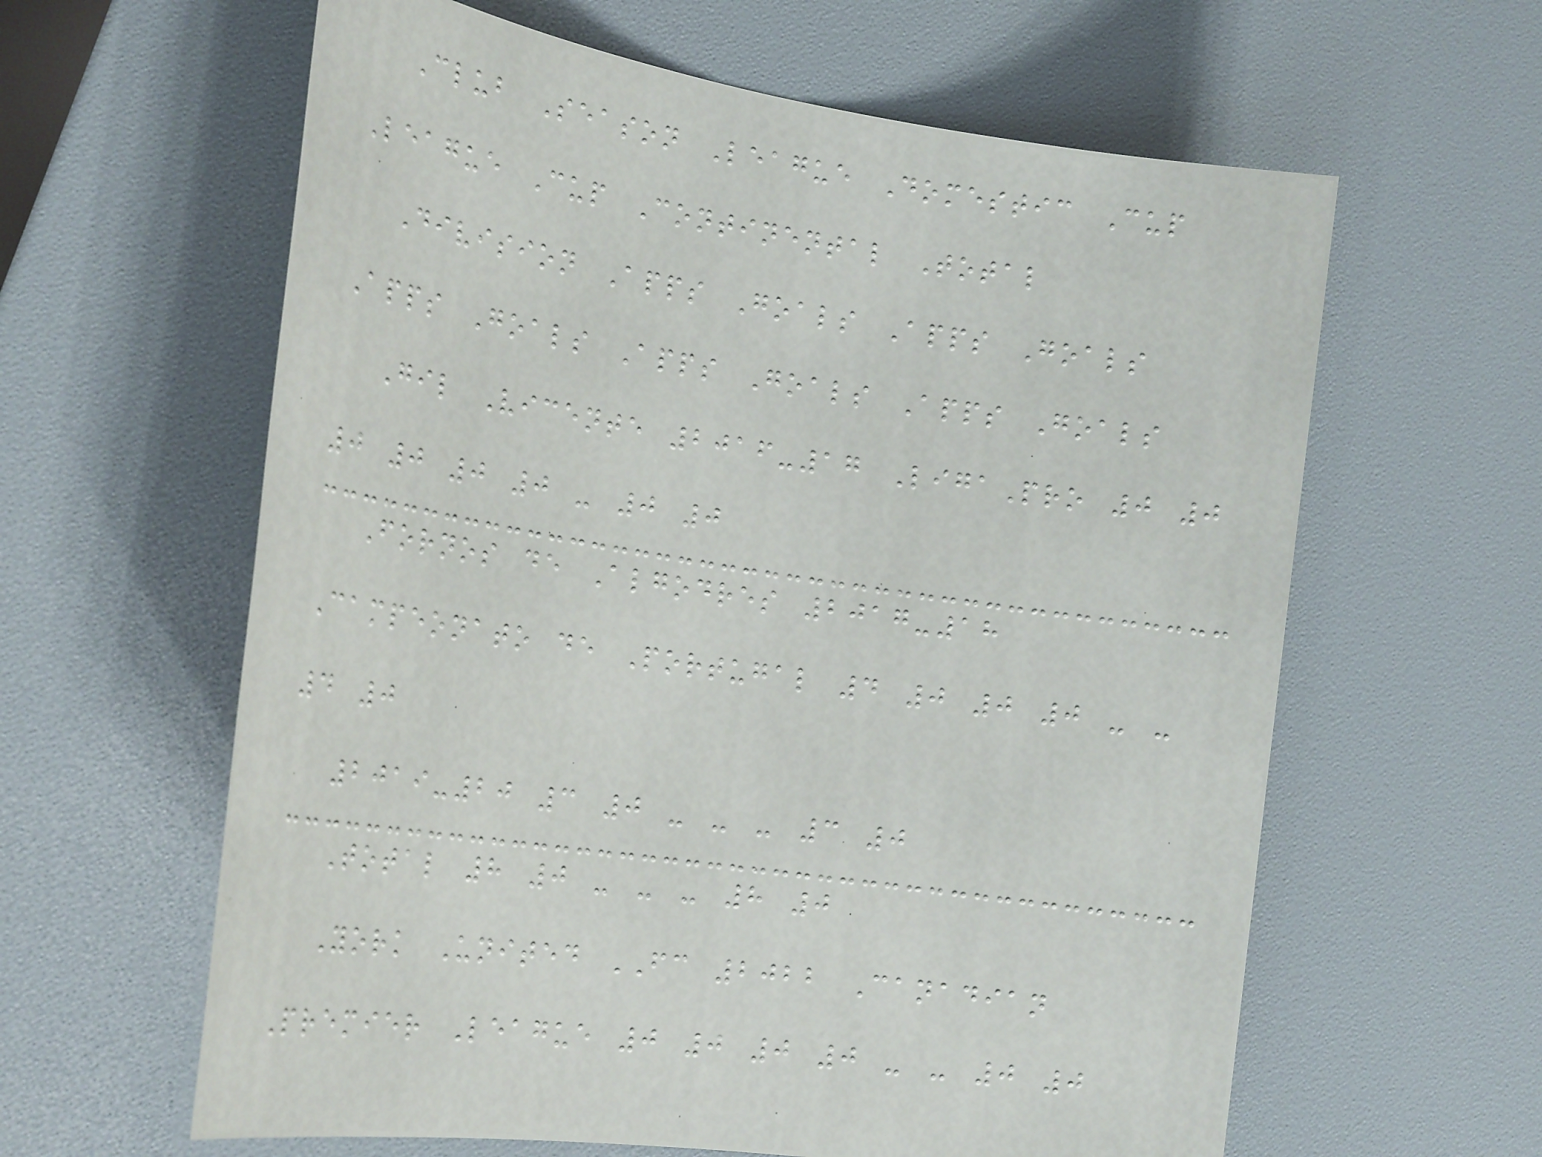Club Season League Domestic Cup
League Cup Continental Total
Division Apps Goals Apps Goals
Apps Goals Apps Goals Apps Goals
Gil Vicente 2016-17 LigaPro 0 0
0 0 0 0 - 0 0
Fornos de Algodres 2017-18
Campeonato de Portugal 4 0 0 0 - -
4 0
2019-20 3 0 - - - 3 0
Total 8 0 - - - 8 0
York United FC 2022 Canadian
Premier League 0 0 0 0 - - 0 0
